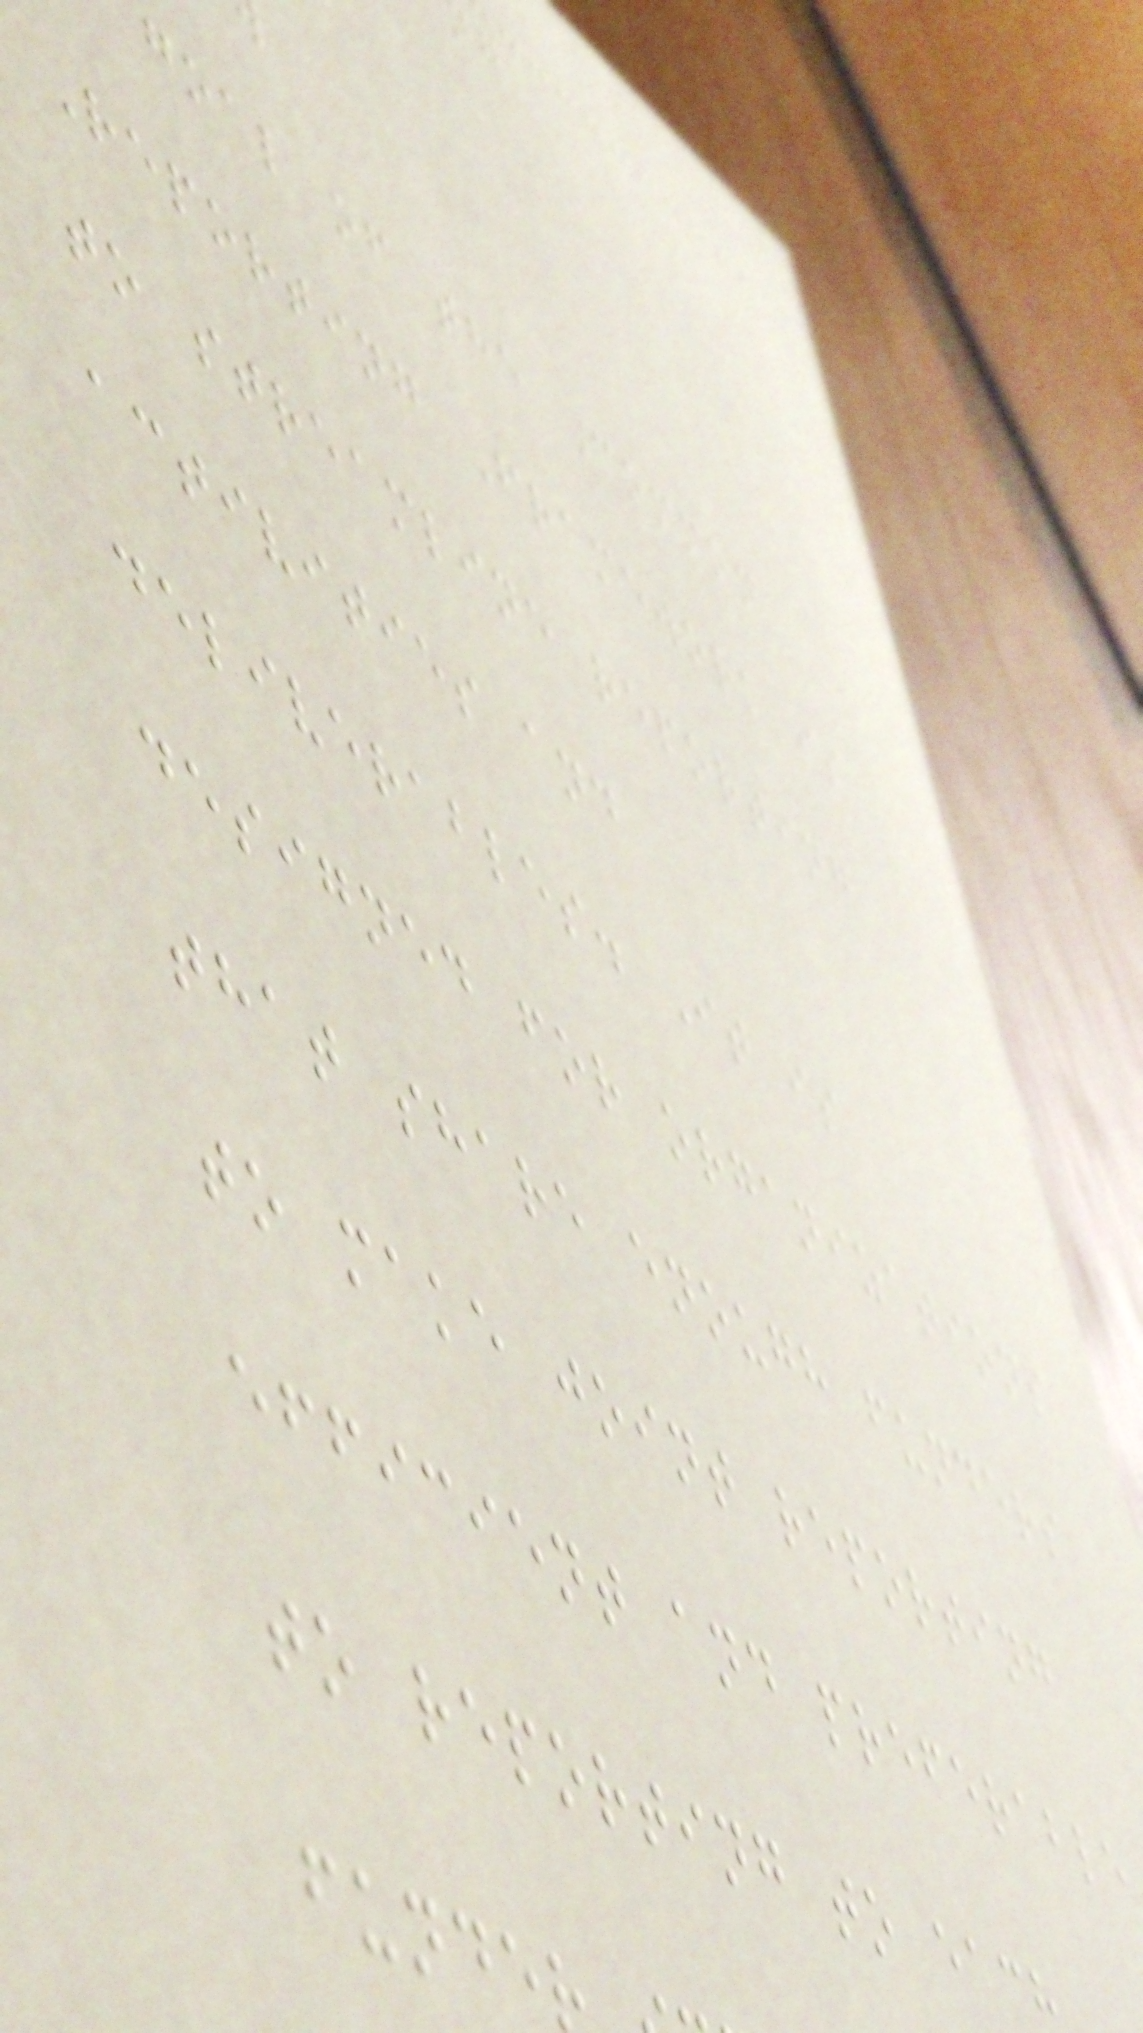goal of the Common
Reporting Framework is
to streamline reporting
activities and
deliverables. It is
designed for organizations
that share enough funders
to make joint reporting
efficient and preferable
to reporting to eac
